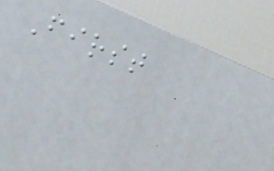First
